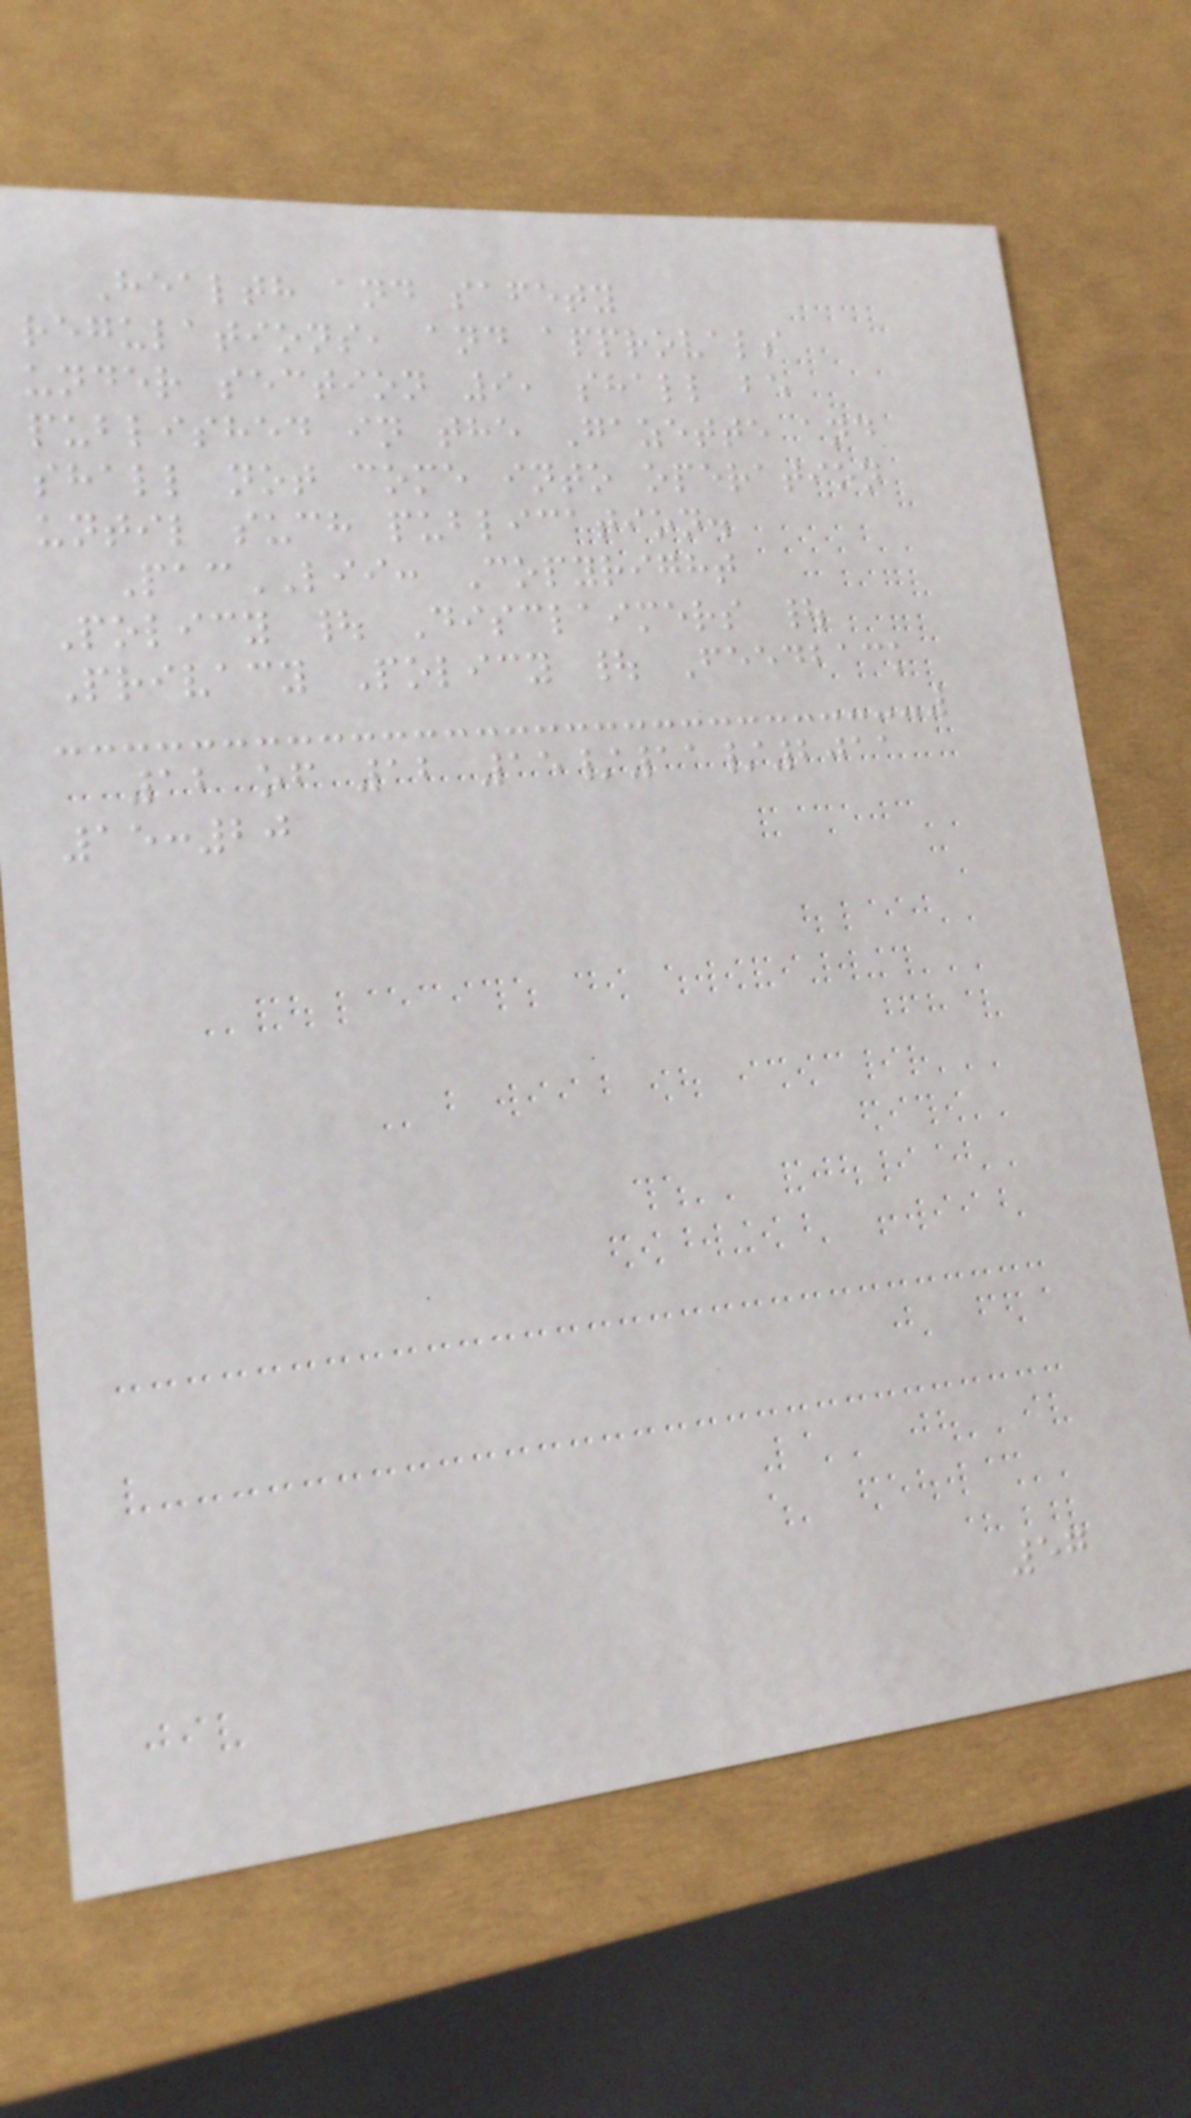Health and safety
regulations, and approvals
under section 9, shall be
published in the Gazette and
shall not come into operation
until such publication.
PacLII: Copyright
Policy | Disclaimers |
Privacy Policy | Feedback
12 of 12 15/11/2011
15:20
57
